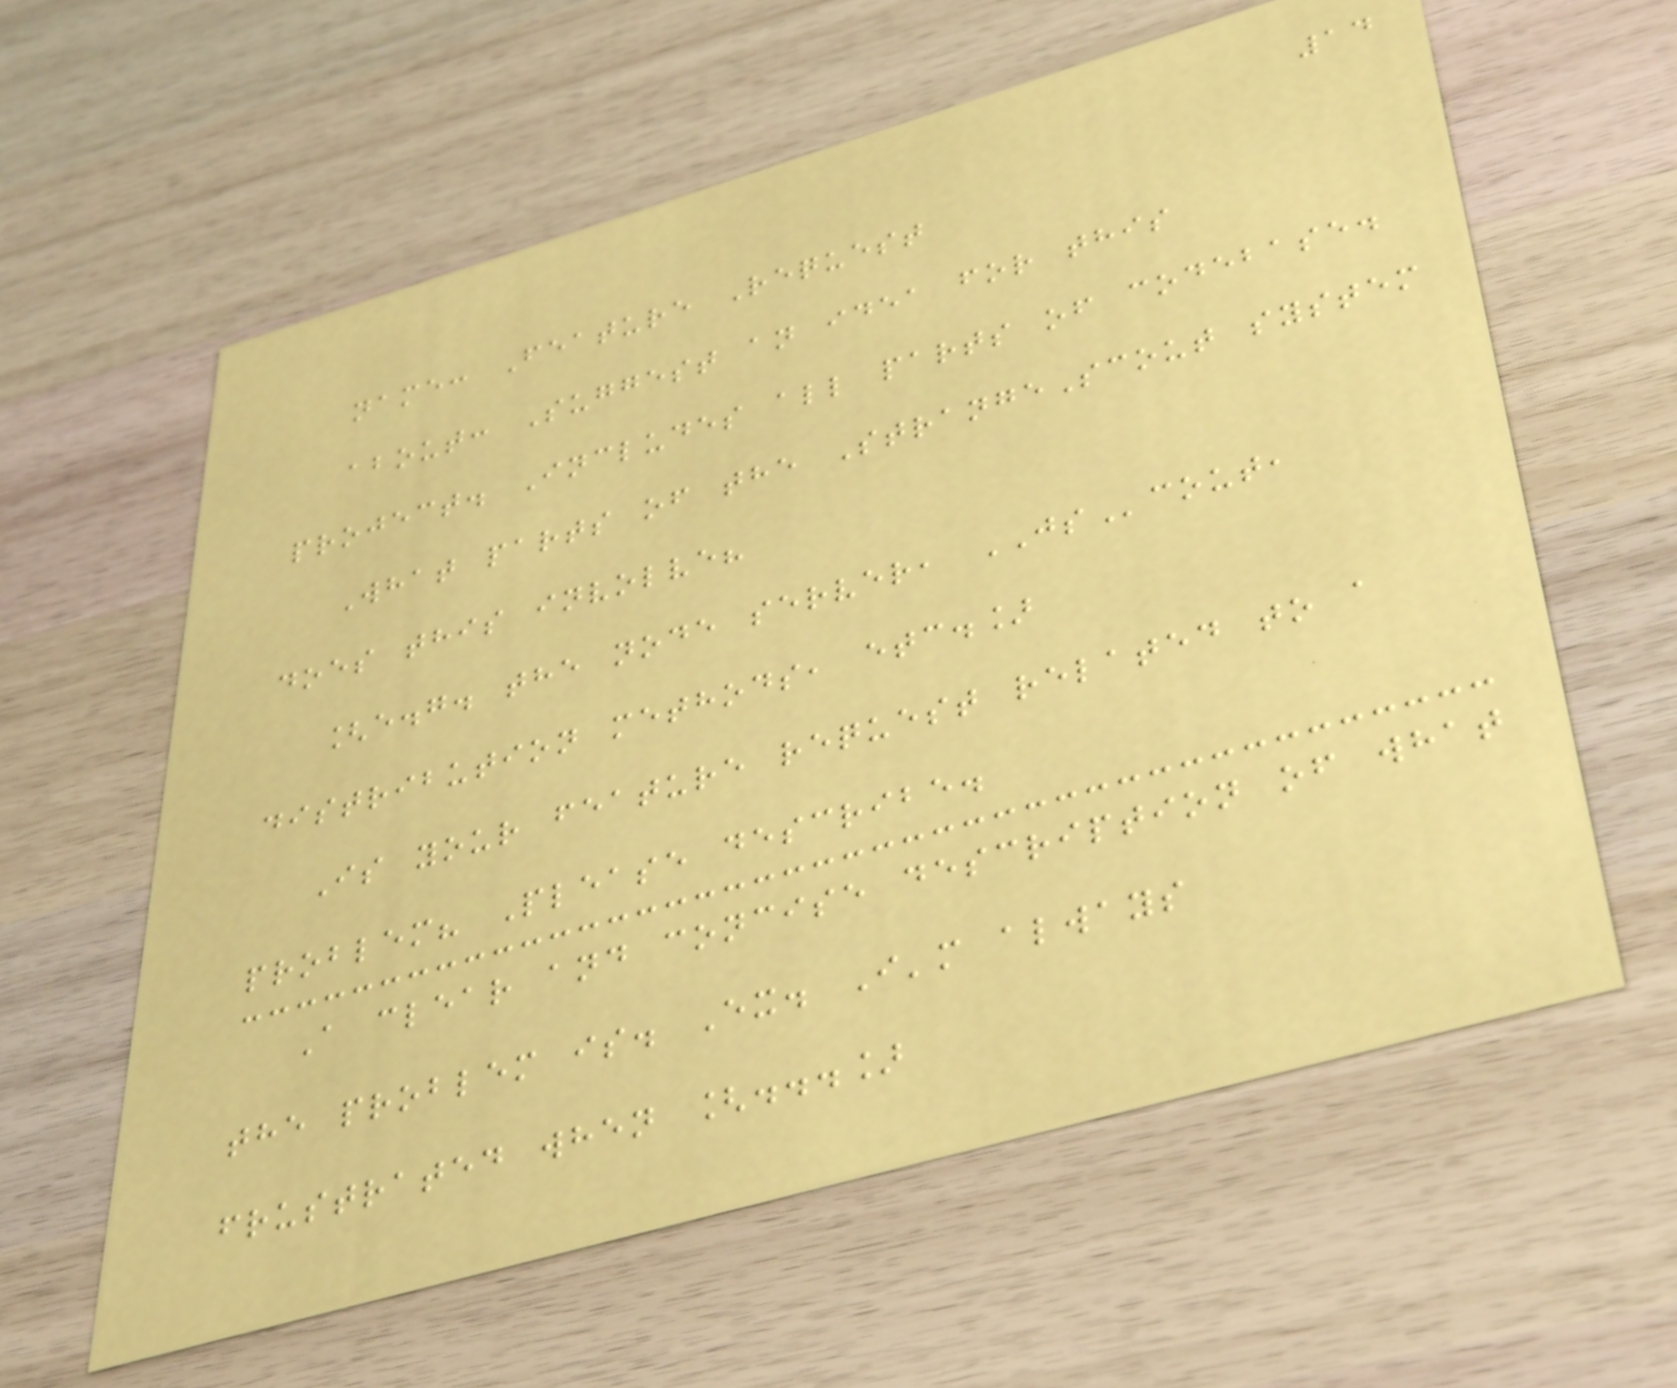14
name: Feature Request
about: Suggest an idea for this
project. Includes all parts of codebase.
What parts of the StrangeScout system
does this involve?
[e.g. the node server, JScout,
distribution methods, etc.]
Is your feature request related to a
problem? Please describe.
A clear and concise description of what
the problem is. Ex. I'm always
frustrated when [...]
